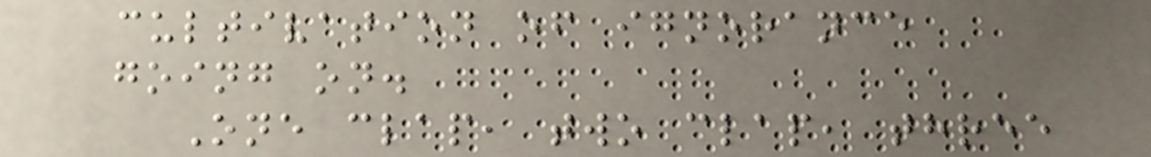cultivation of ignorance
going on.
One clap, two clap, three
